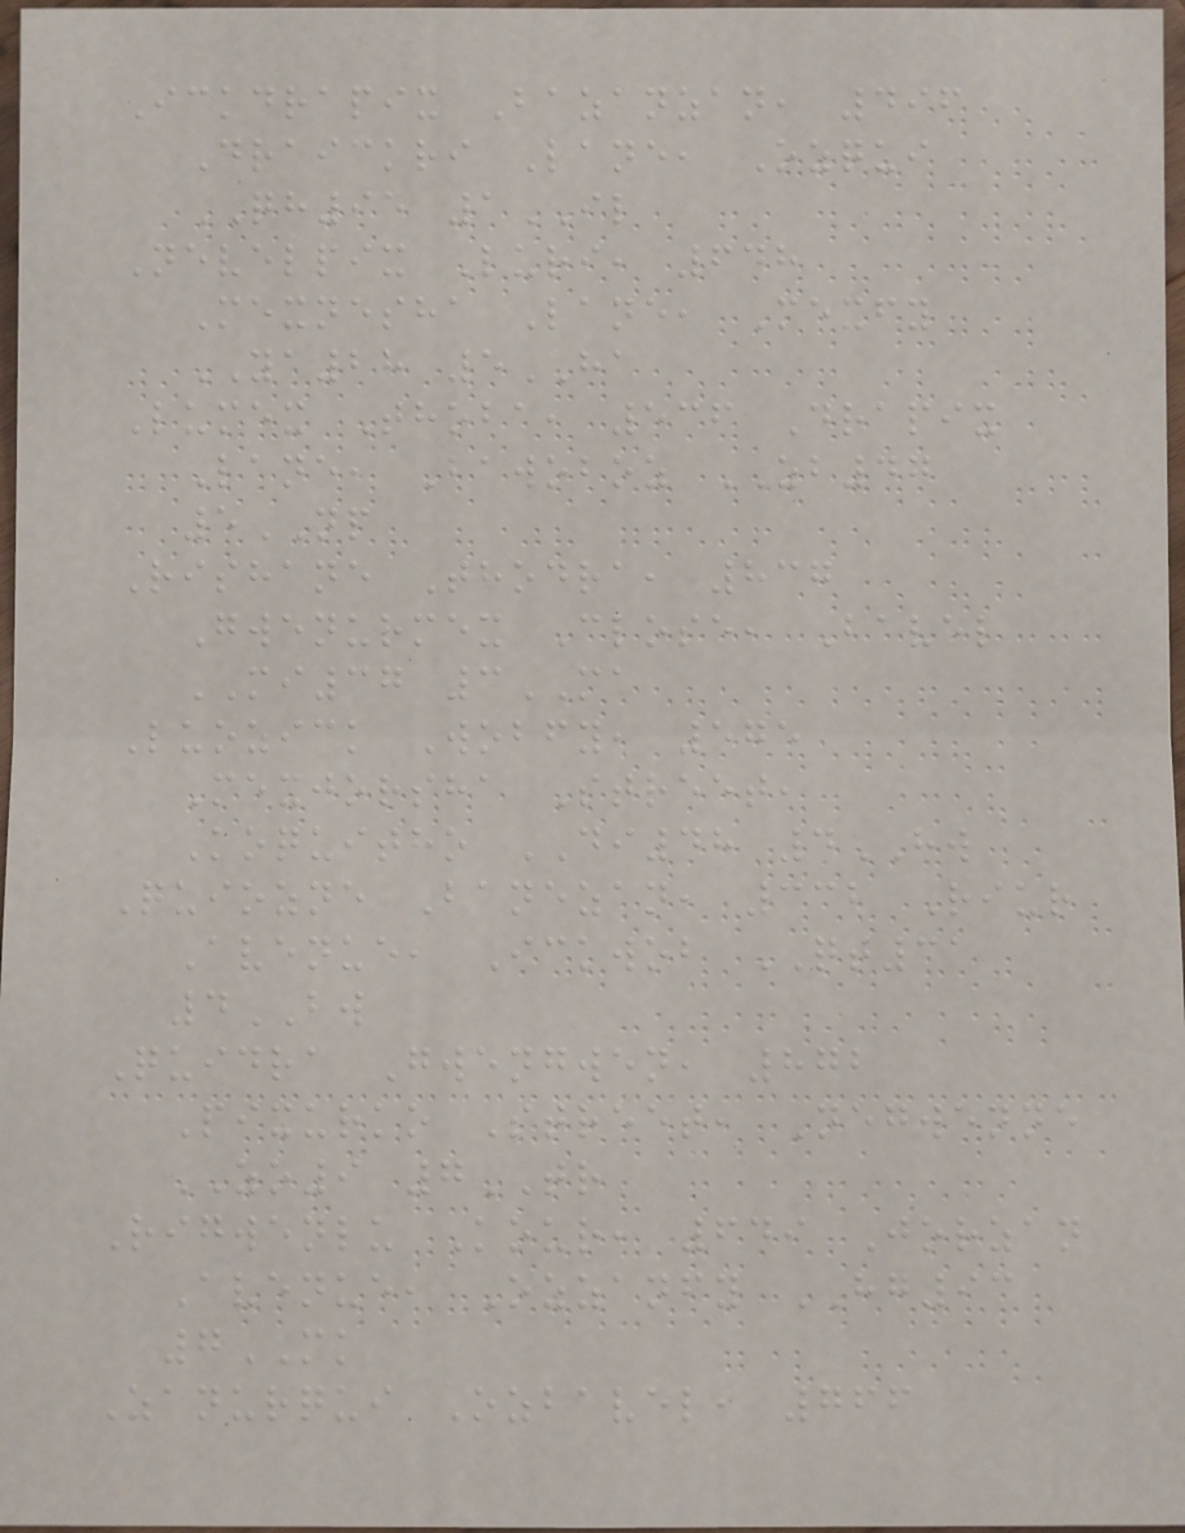Ickdrapix Bazanzan, 496
Draickri Lane, Ozqui
QH95 1IL
Nevelpix Luri, 648
Mexnesha Lane, Mexfy
YA28 5HA
Lumex Thoba, 536 Drapix
Lane, Bawoboz ZB47
5NP
Rishane Thodra, 837
Gwenurmex Close, Bavel
MI37 3MA
Luozick Wobfy, 575
Mexjorsha Street,
Koquitho DI48 4HW
Quiozne Banezan, 332 Riur
Avenue, Ickwob QT31
4BW
Quidra Gwengwen, 872
Pixurko Street, Negwenne
ZO9 7TR
Rigwenlu Kour, 649 Jorzan
Avenue, Ozzanfy HG93
7MK
Zanurqui Ozbavel, 766
